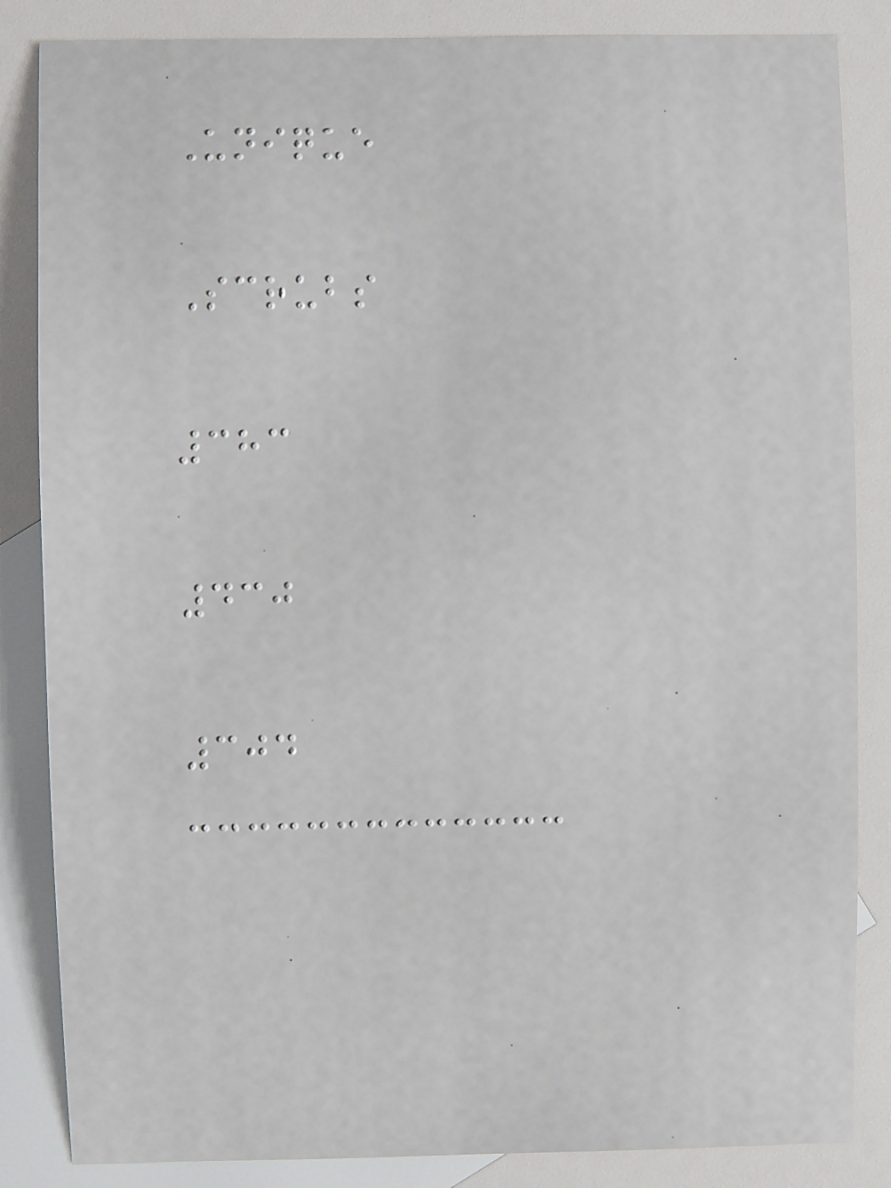Unique
Scrubs
383
430
304
